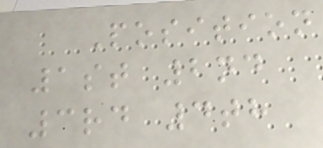Position
1st 2nd
3rd 4th
